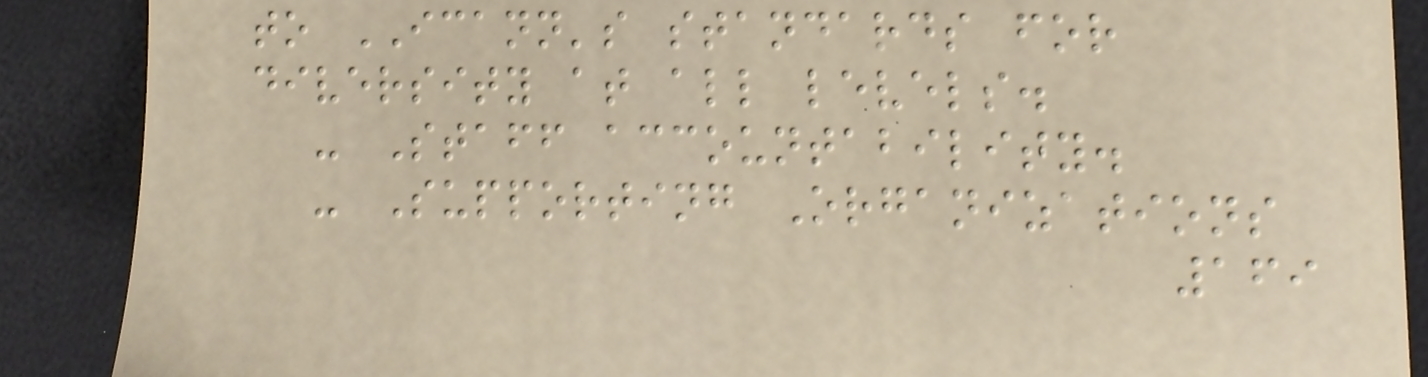to ICANN's standards for
diversity at all levels.
- Staff accountability.
- Supporting Organizations
169
